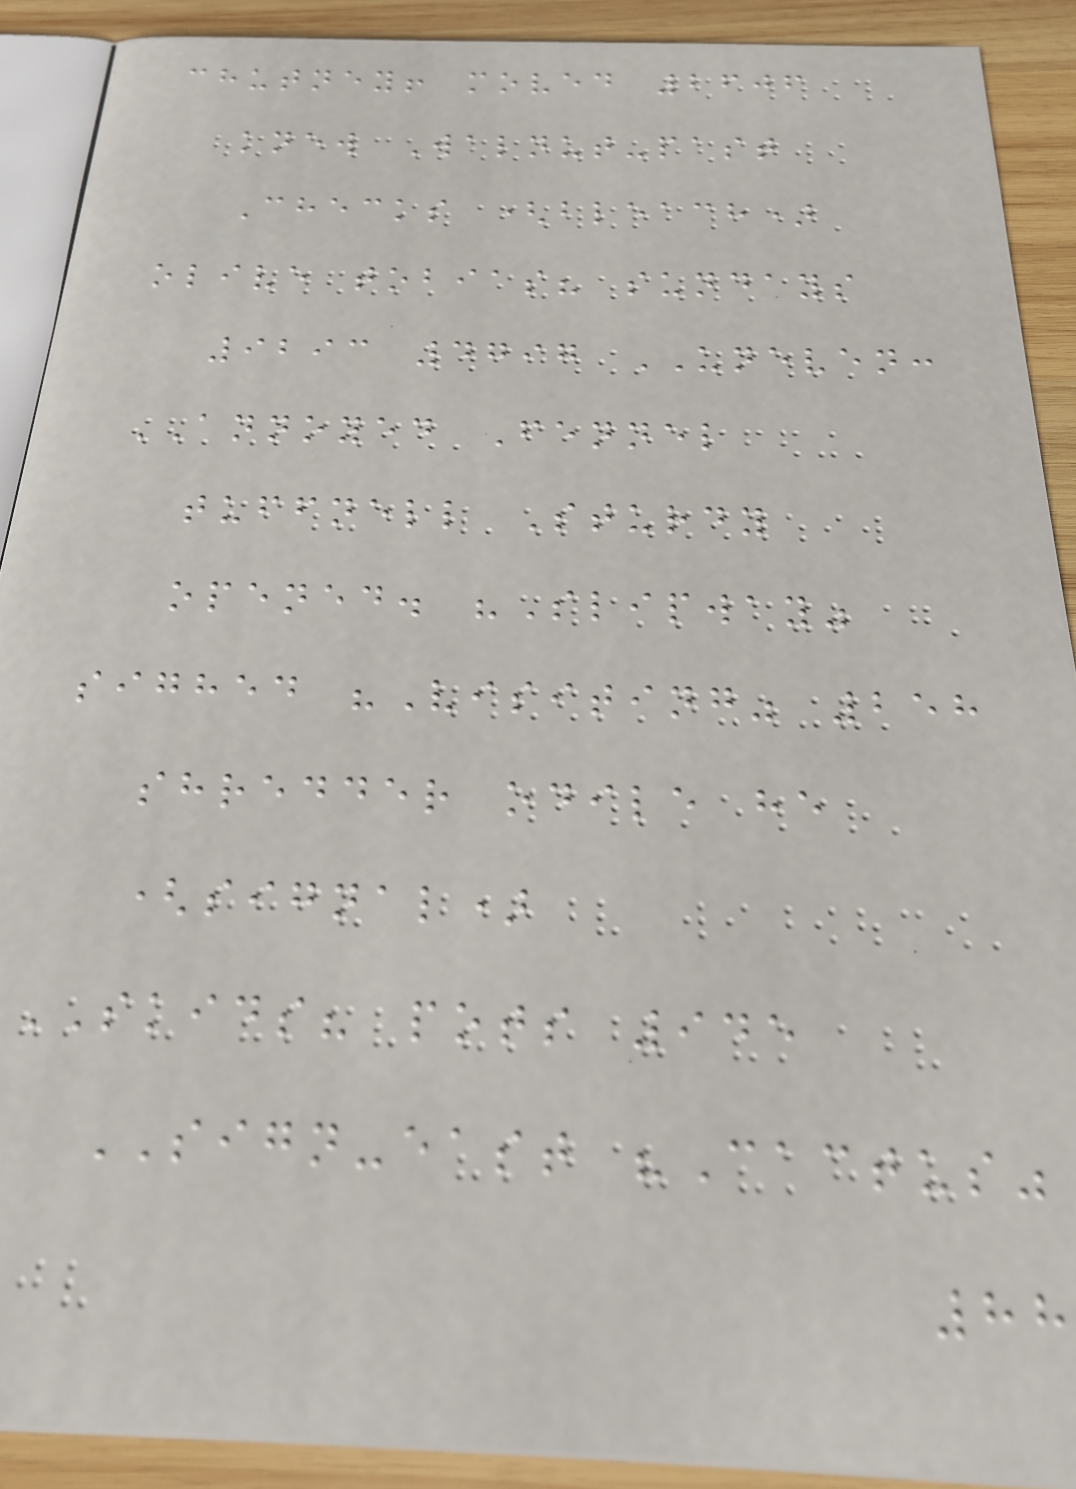chutney! moved 2606
knew Walnut-past
Checks (bleach)
olive tobias? sundays
9293 4797 UNEVEN:
ANNOYED Fennel
tuffnell Sturdy
opened. "Slipway"
sighed "Visiting" 258
shredder odile he
(signal)
SKIDS? pots 945
SIGN-east "Cactus"
88
